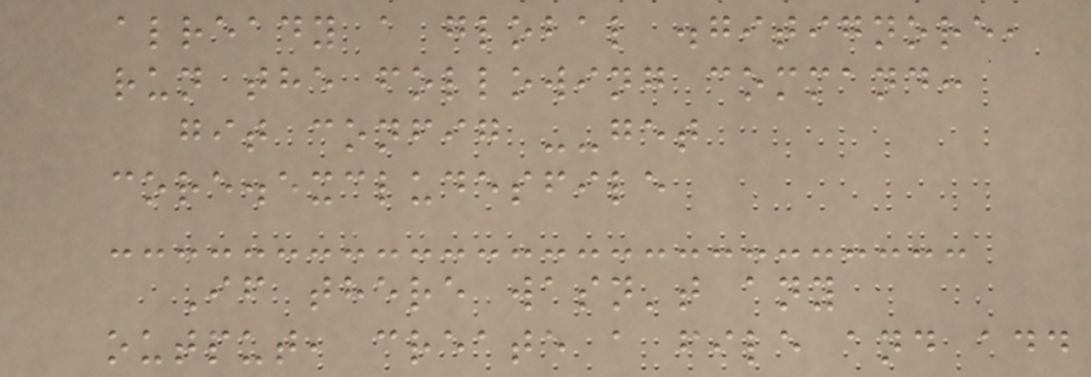already a global .gitignore,
run the following command:
git config --get
core.excludesfile
If there wasn't any
output, create a file and add
